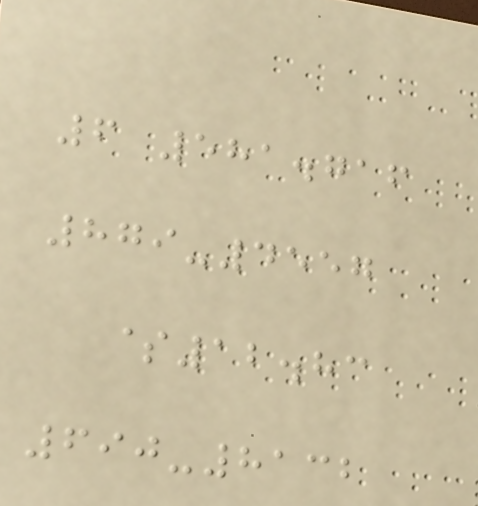6 581.716
879-4557
$12.83
690-8132
